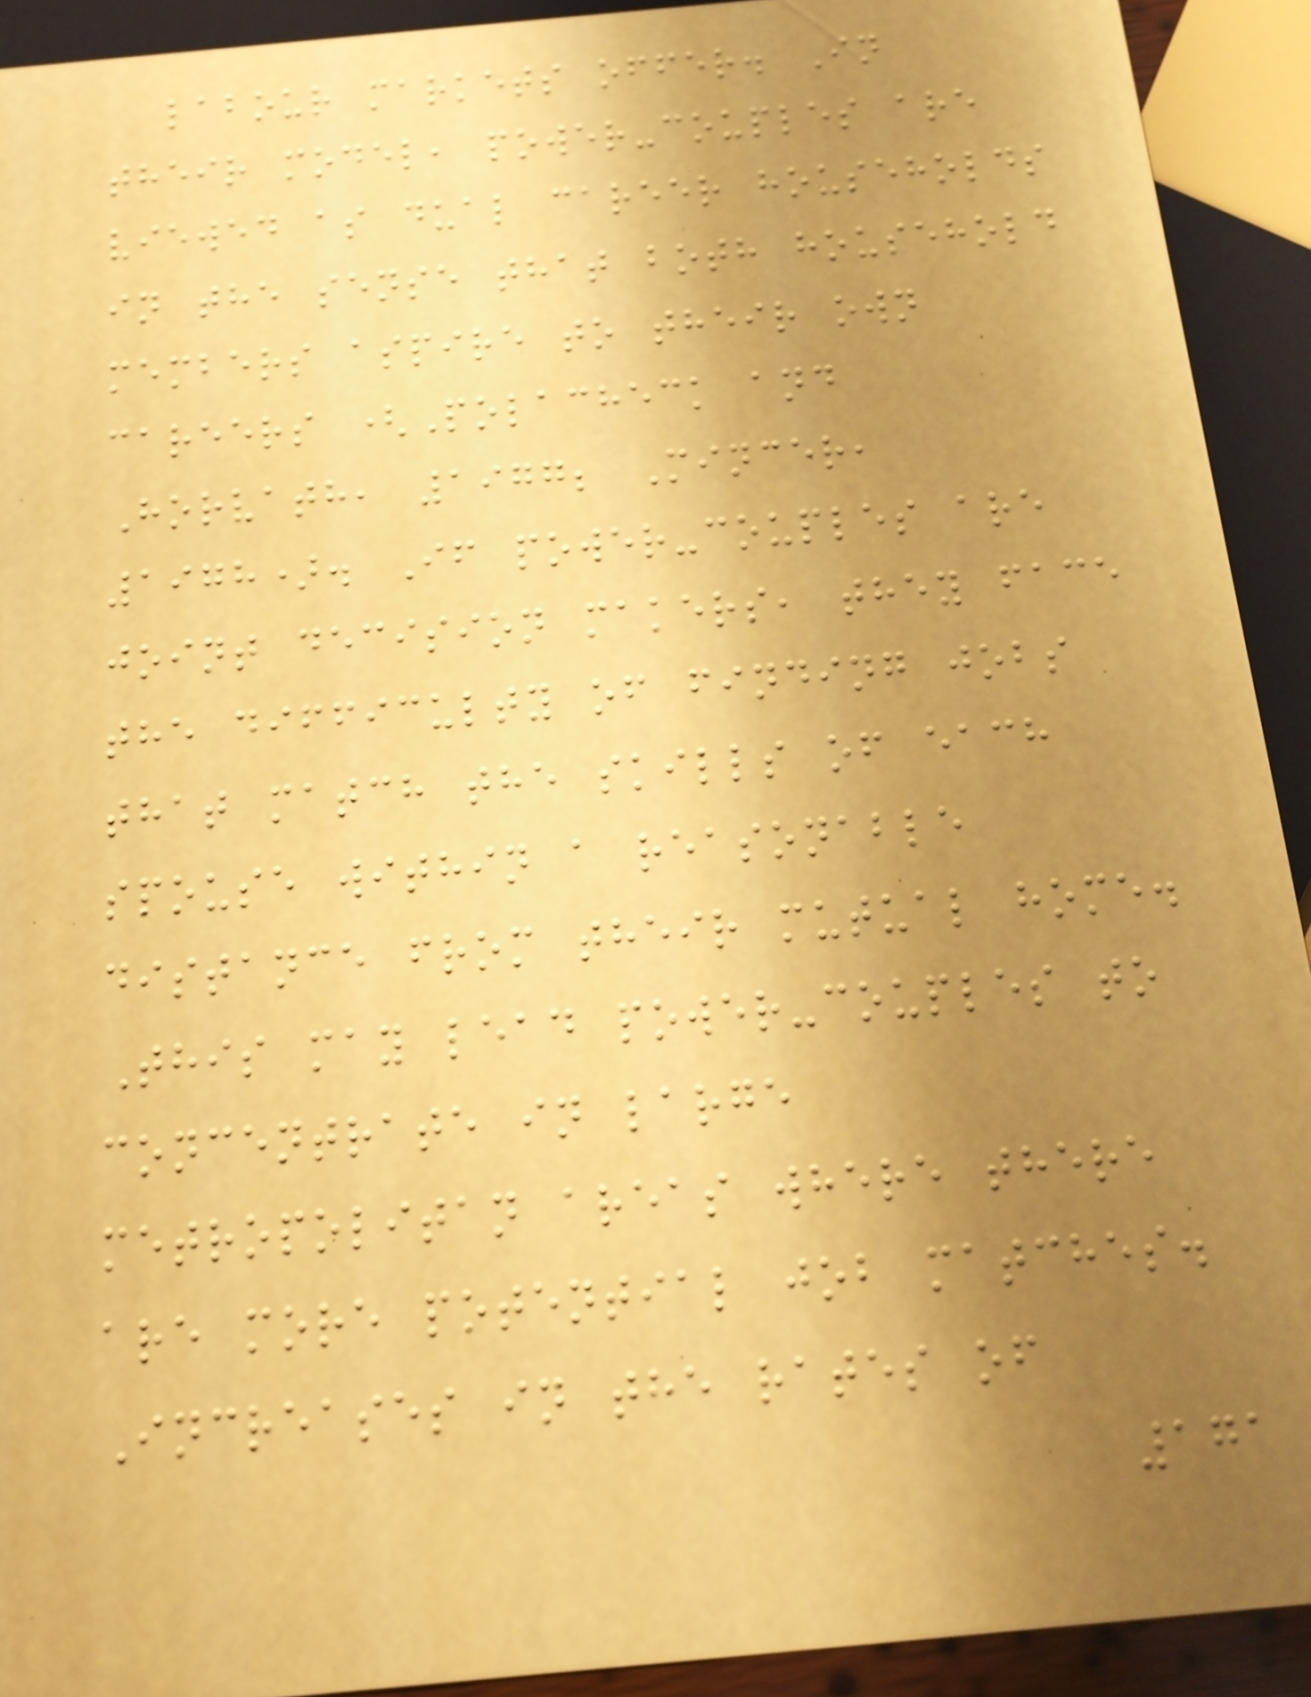labour markets offer. In
their model, power-couples are
viewed as dual career households
in the sense that both household
members aspire to their own
careers (Polacheck and
Horvath, 1977; Mincer,
1978). If power-couples are
joint decision makers, they face
the difficulty of finding jobs
that match the skills of each
spouse within a reasonable
distance from their mutual home.
This may lead power-couples to
concentrate in large
metropolitan areas where there
are more potential job matches.
Increases in the rates of
171
